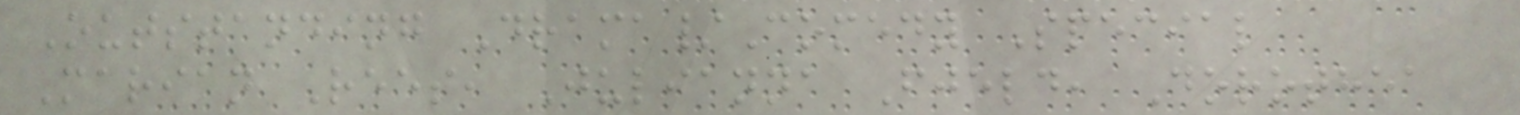Outstanding Drama/Comedy Special
Marian Rees, Julianna Fjeld, Dorothea
